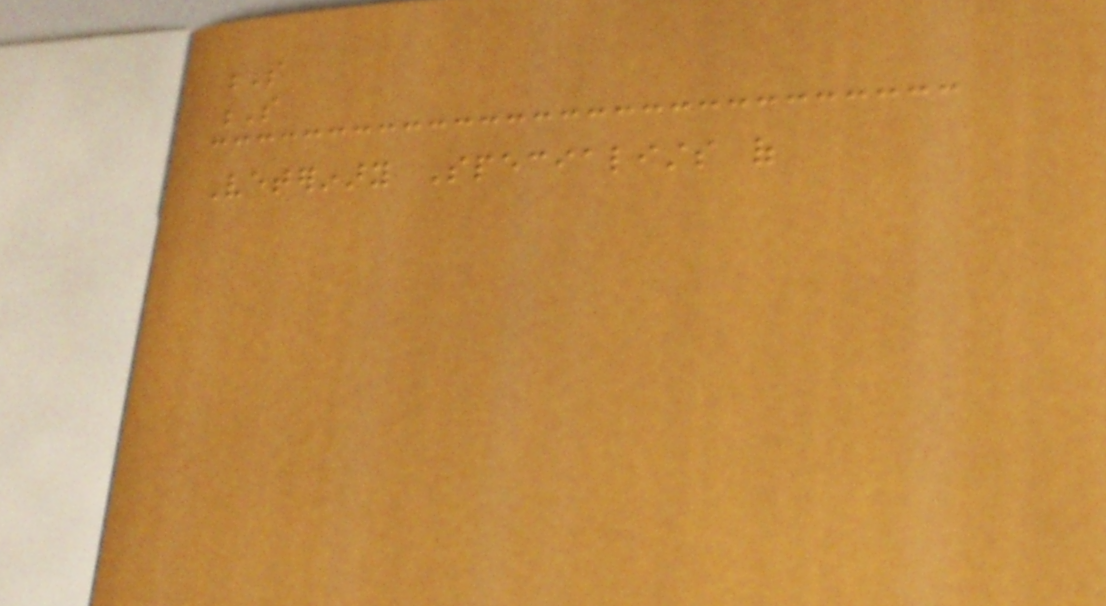S
S
Veterinary Specialists of
